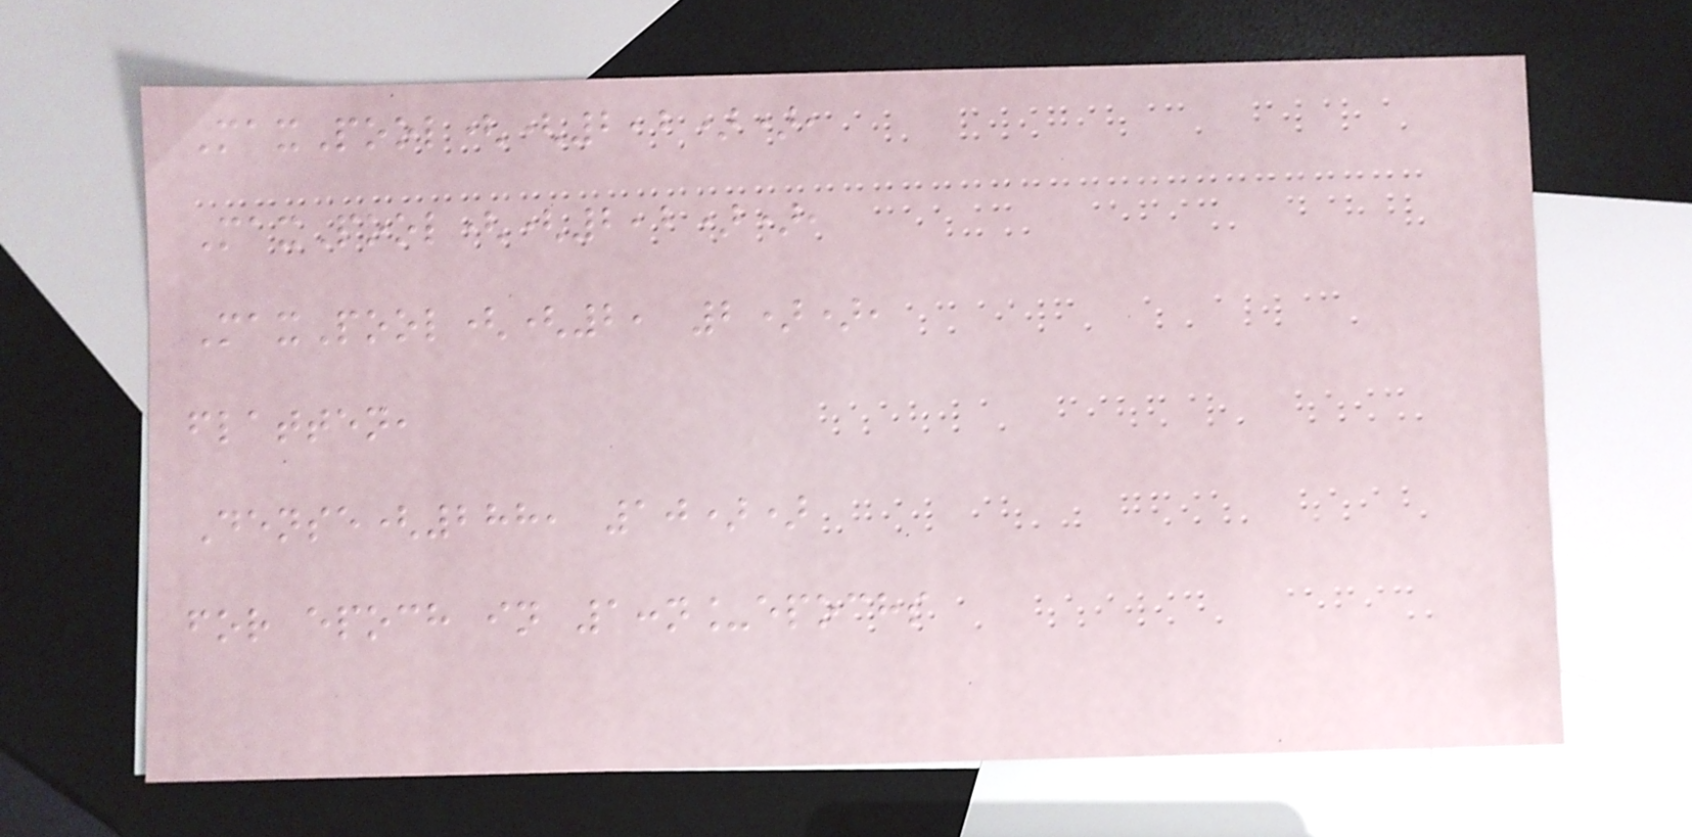MaxPool((2,2)),
MaxPool((2,2)),
MaxPool((2, 2)),
flatten,
Dense(288, 10))
for epoch in 1:n_epochs
